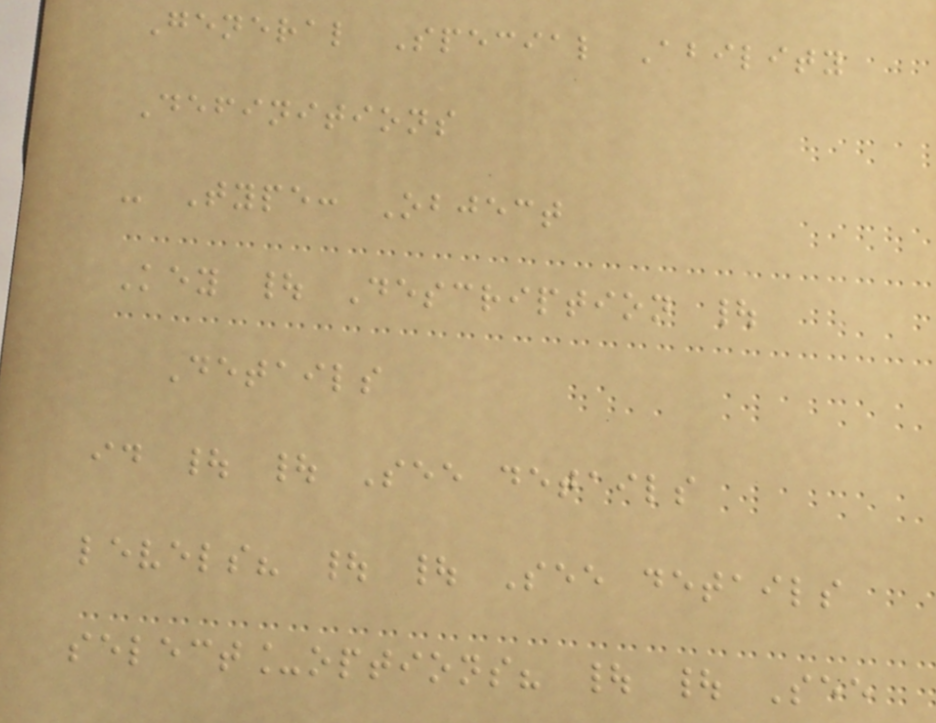General Special Ability
Definitions
- Type: Object
Key | Description |
Details
id | | See details
levels? | | See details
select_options? | | See
